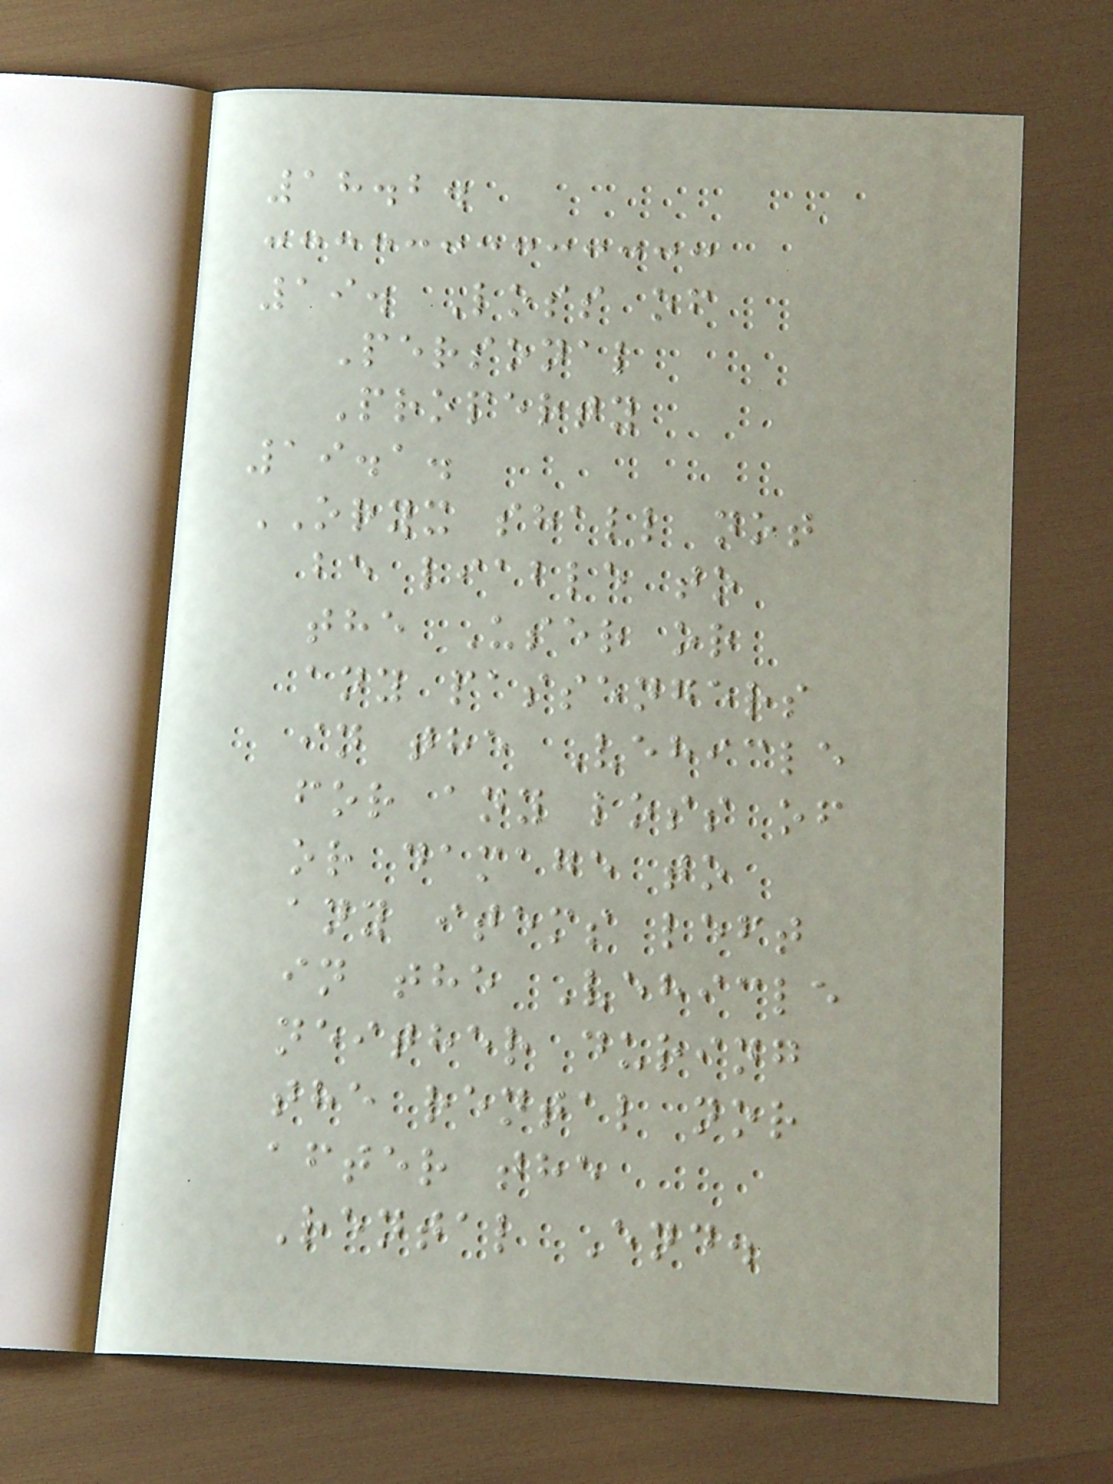18.2.
19. Loss of
Personal
Property
19.1.
ORYX shall not
be liable to
the User or
any passengers
in the Vehicle
for any loss of
or damage to
any items left
in the Vehicle
neither during
the rental nor
after the
Rental End.
